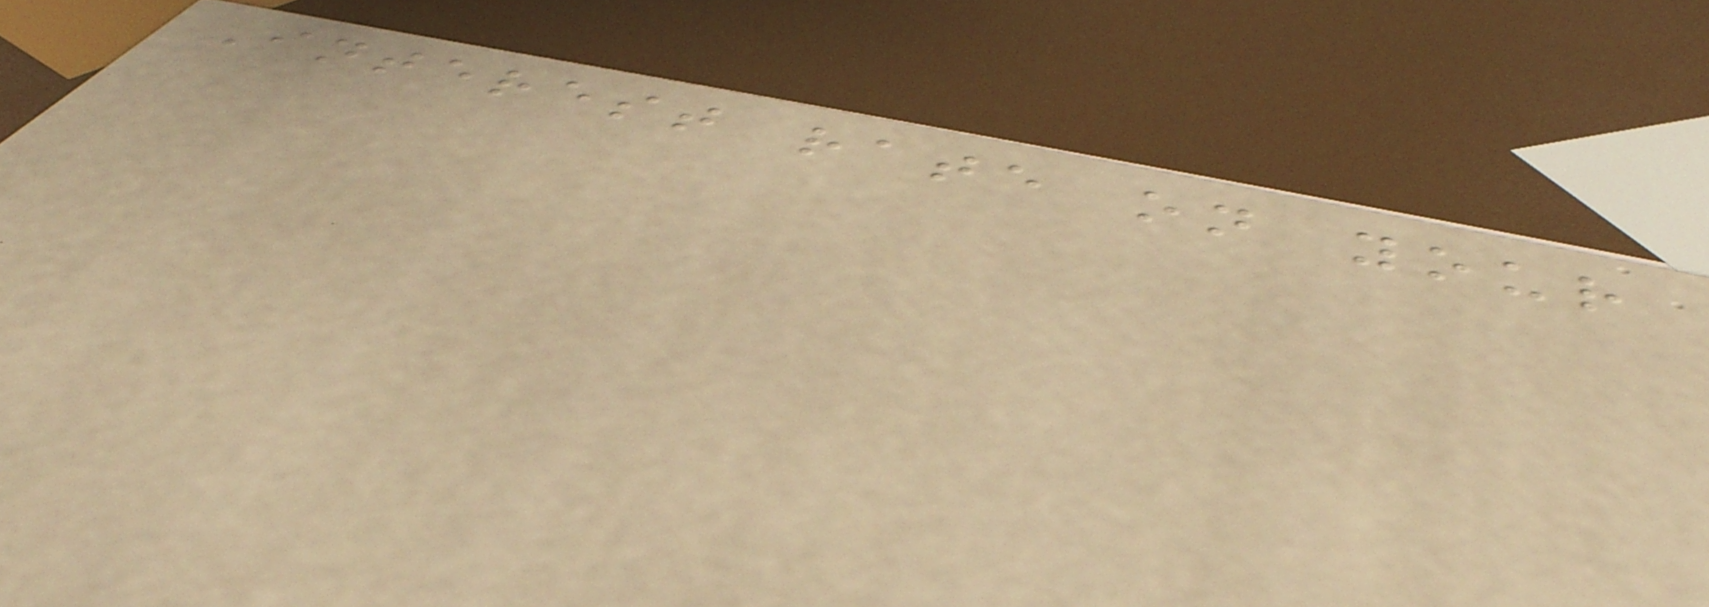Interest rate on your
